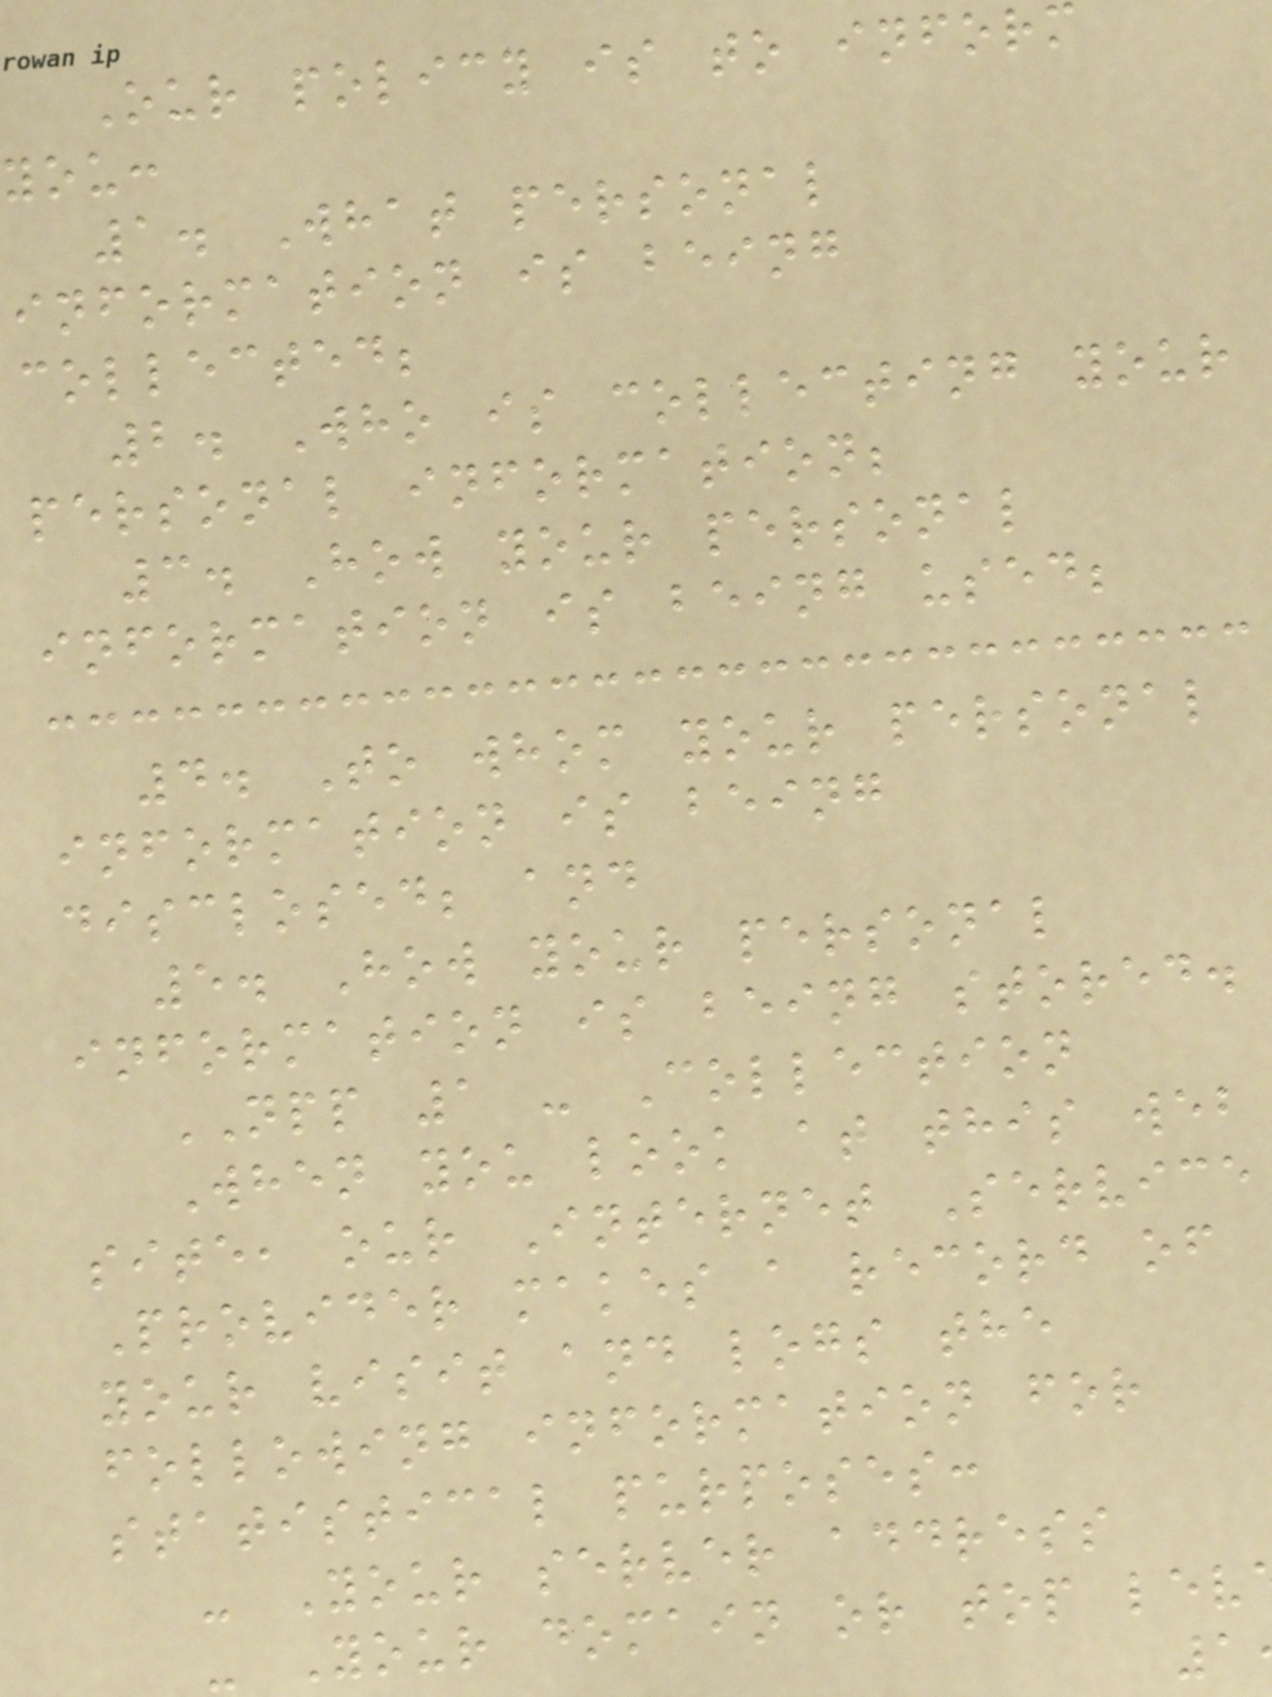Our policy is to inform
you:
1. What personal
information is being
collected;
2. Who is collecting your
personal information;
3. How your personal
information is being used;
4. To whom your personal
information is being
disclosed; and
5. How your personal
information is being stored.
NPP 1 - Collection
When you look at this web
site, our Internet Service
Provider makes a record of
your visit and logs the
following information for
statistical purposes:
- Your server address
- Your domain or top lev
